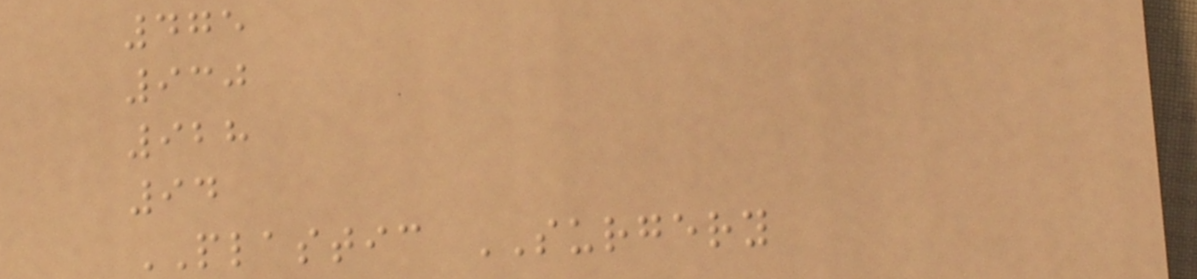475
930
928
94
PLASTIC SURGERY
